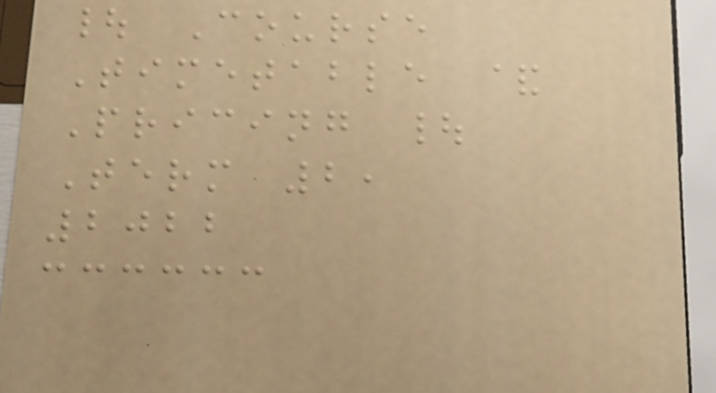| Course
Timetable &
Pricing |
Term 2,
2022
